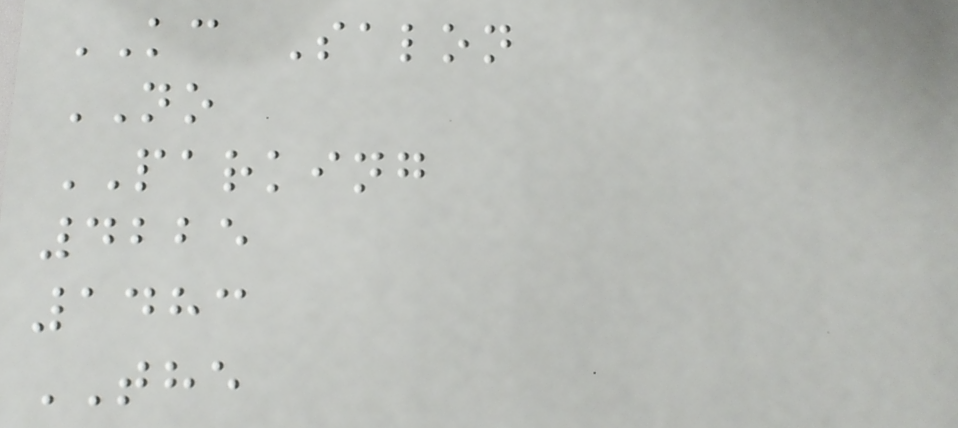KC Salon
NO
PARKING
4225
1483
THE
